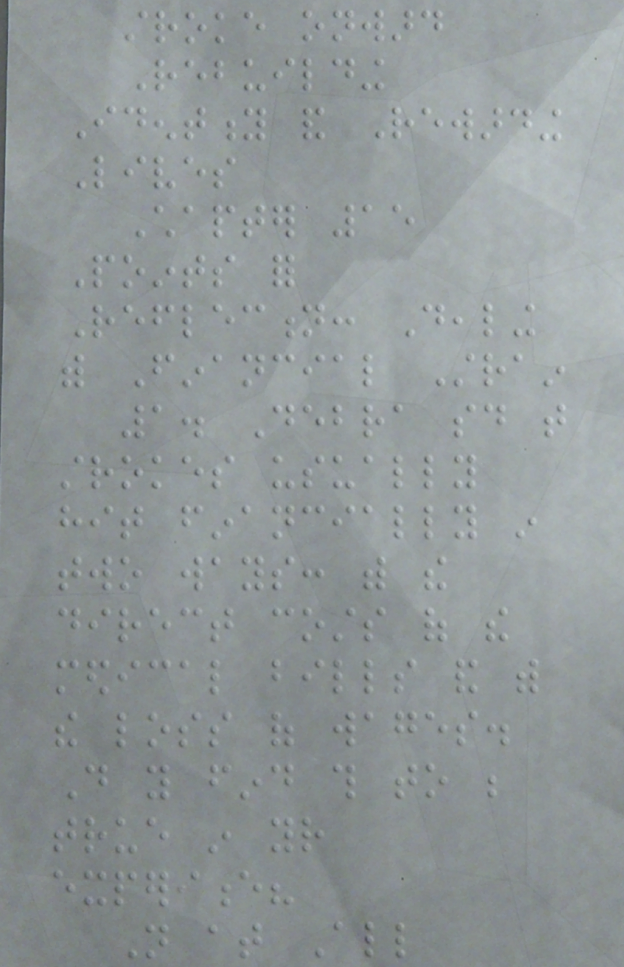stroke onward
Rebuilding
Identity and Rewarding
Lives
Chapter 15
Points for
Reflection: Dealing
with Financial Strain
1. Debra said that
strokes usually
hit financially in
two ways: with the
direct costs of the
medical bills and with
the loss of wages.
Do you find this to be
true in your
experience?
Not at All
